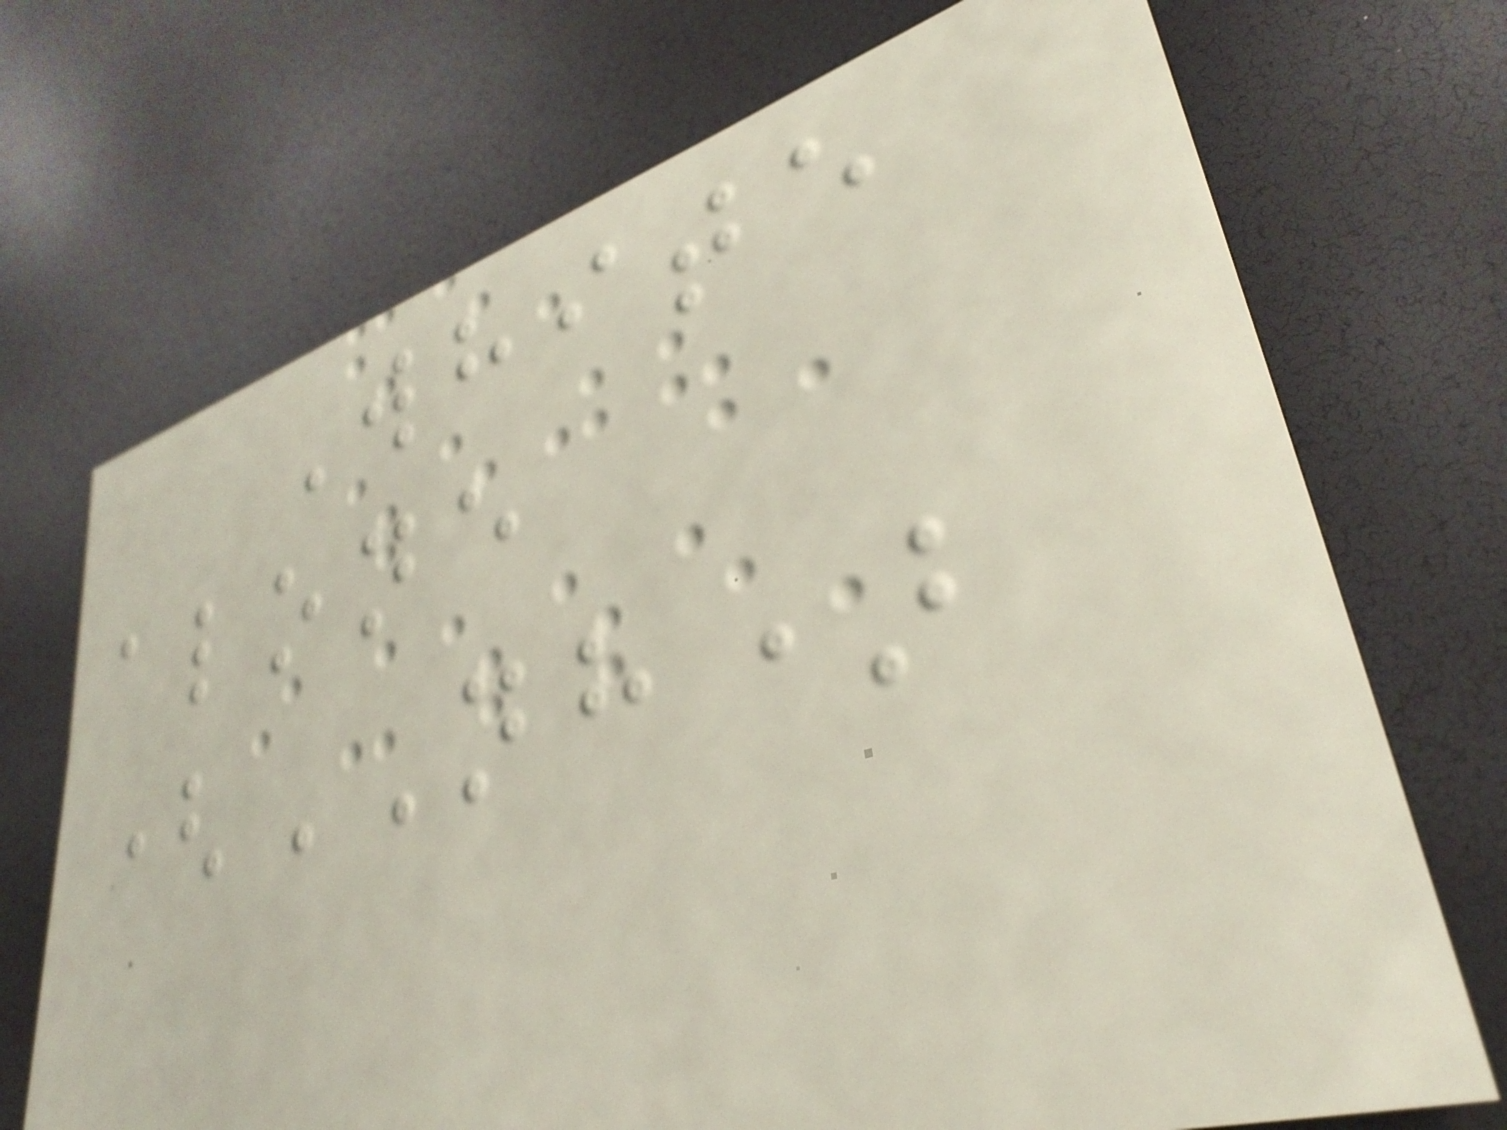White
alone
(NH)
